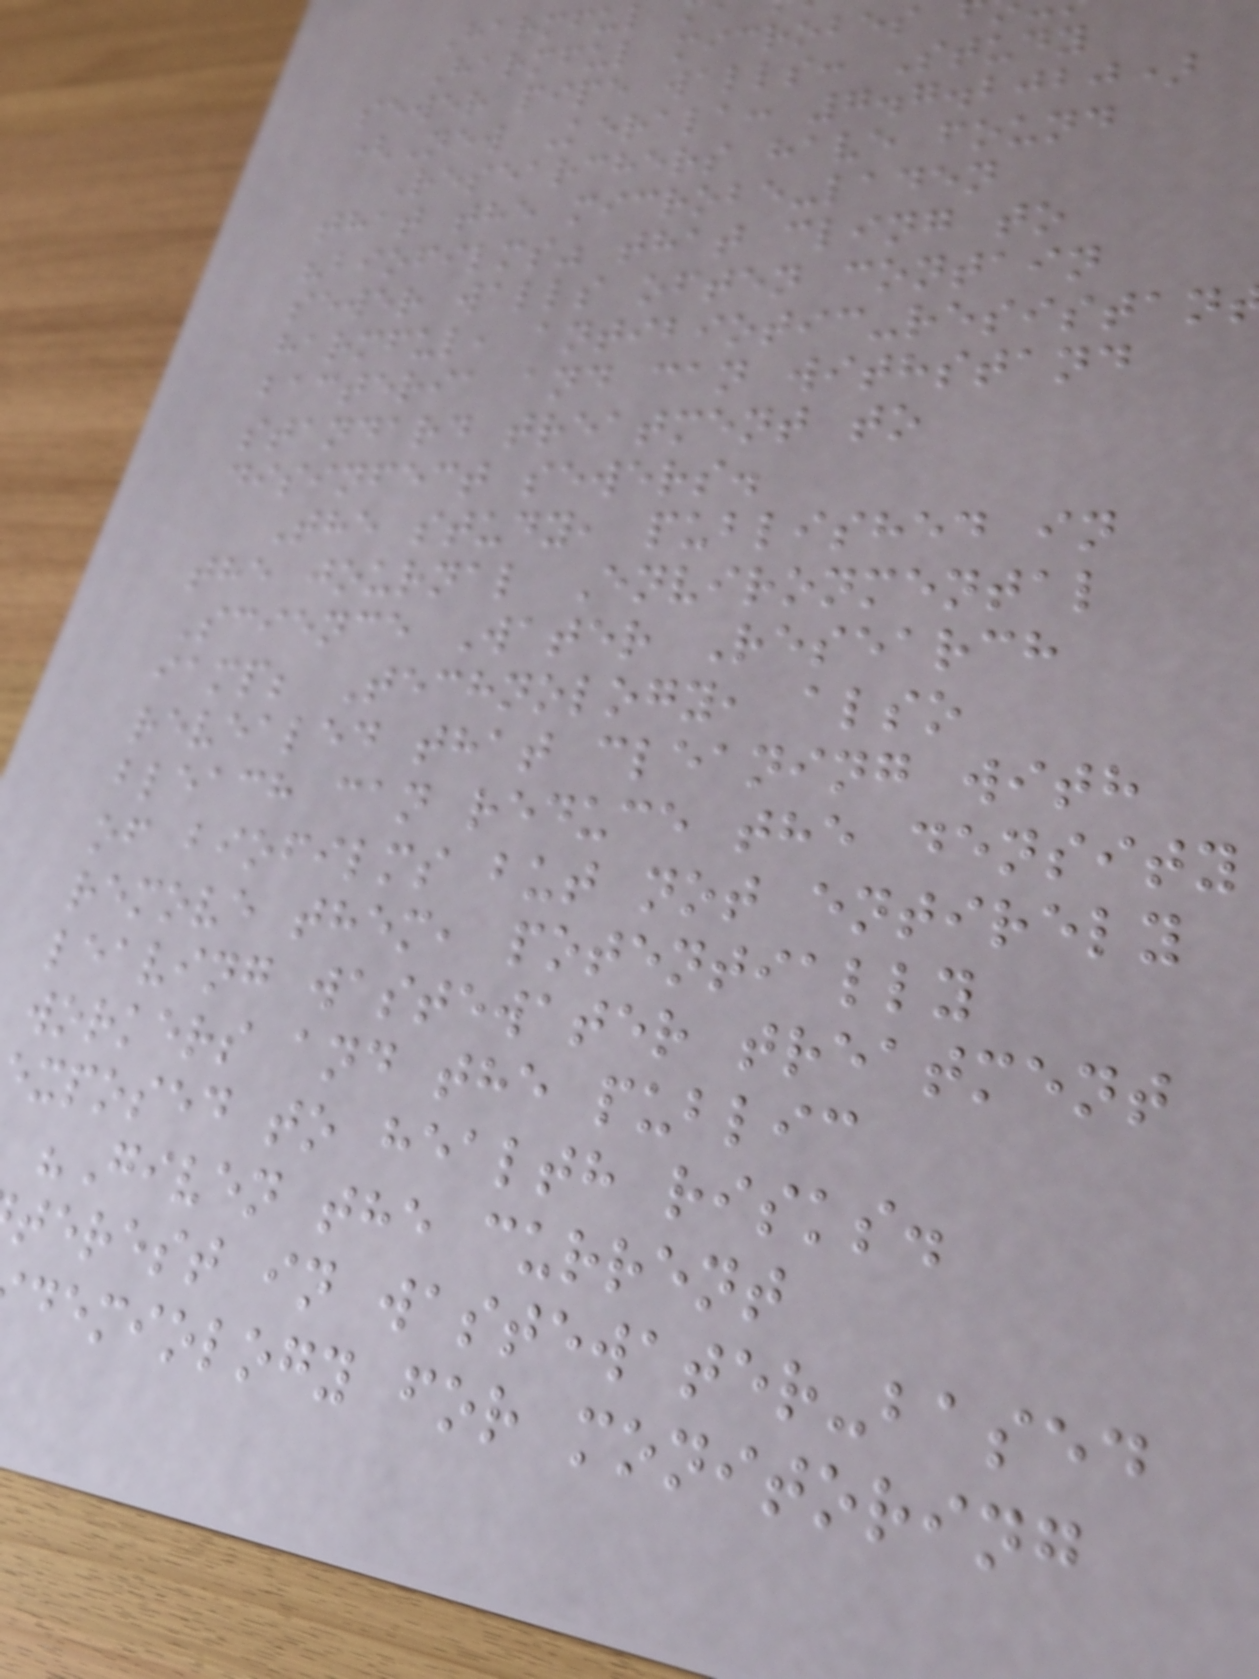Harmful
Harmful microbes
sewer pipe walls: Study
(New Kerala: 7.7.2020)
Researchers have found
that the microbe-laden
"biofilms" that cling to
sewer walls often contain
harmful, antibiotic-resistan
bacteria and can withstand
standard treatment to
disinfect sewers.
The study, published in
the journal Environmental
Science Water Research
iamp; Technology, also
revealed that cleaning with
bleach can reduce the density
of biofilms but not entirely
remove them, potentially
leaving wastewater treatment
workers and the public
xposed to health risks.
"Given the current
terest in wastewater-based
demiology for monitoring
